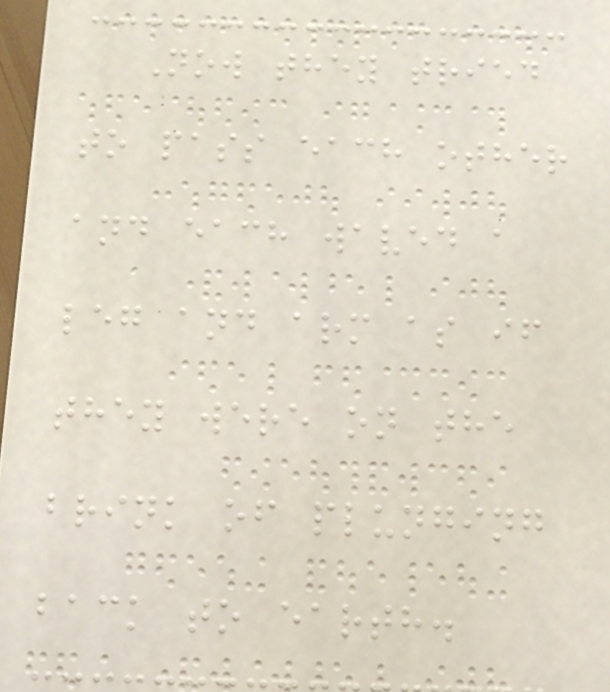Now they tried
to pass each other
and each waved a
leg and arm as if
they were on the
brink of plunging
back to earth.
